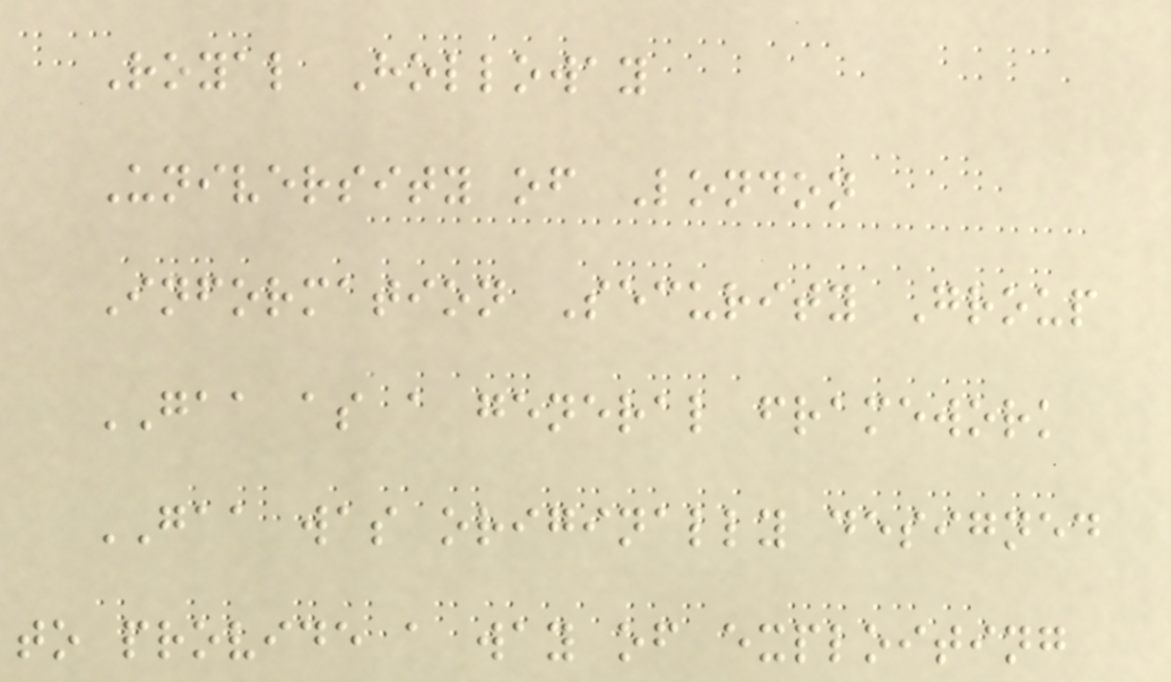Royal Holloway
University of London
Information Security Group
GAA as a general framework
GAA was originally designed
to provide a way of exploiting
